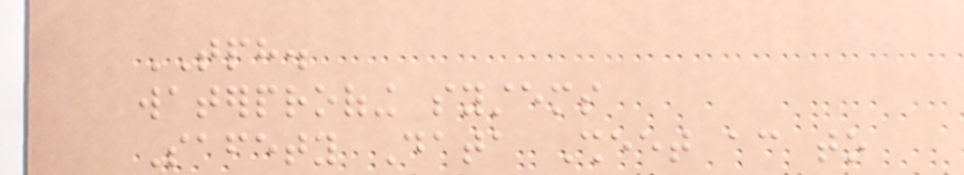TPH.
waterproofing systems
Safety Data Sheet according to
